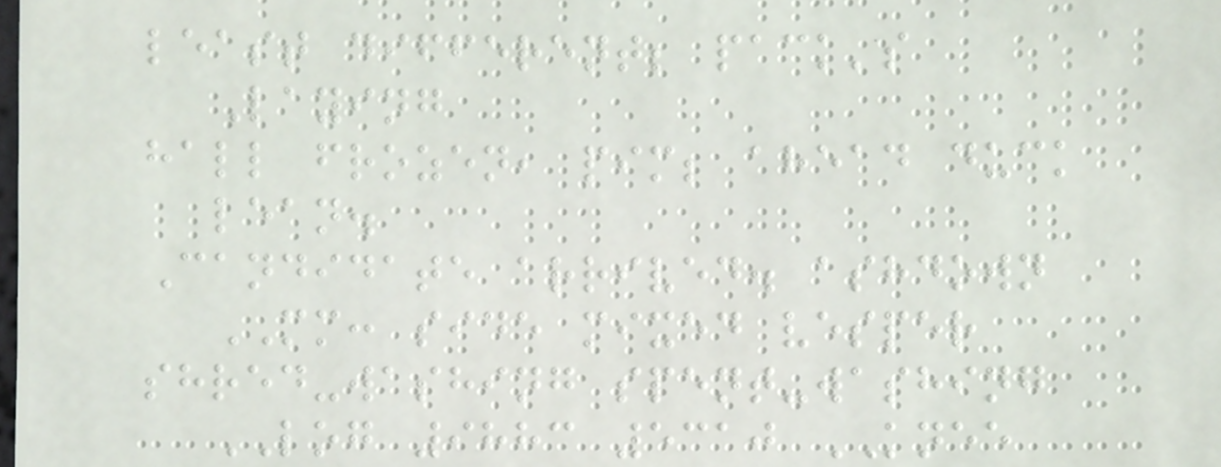least different; pack's
Laying
hall frozen, pim; ahead duck
lean.
Candidate arrived. ashdown
MM: side mixed vesper
shred-washing spent-washing
LOG 9883 5310 KNEE
